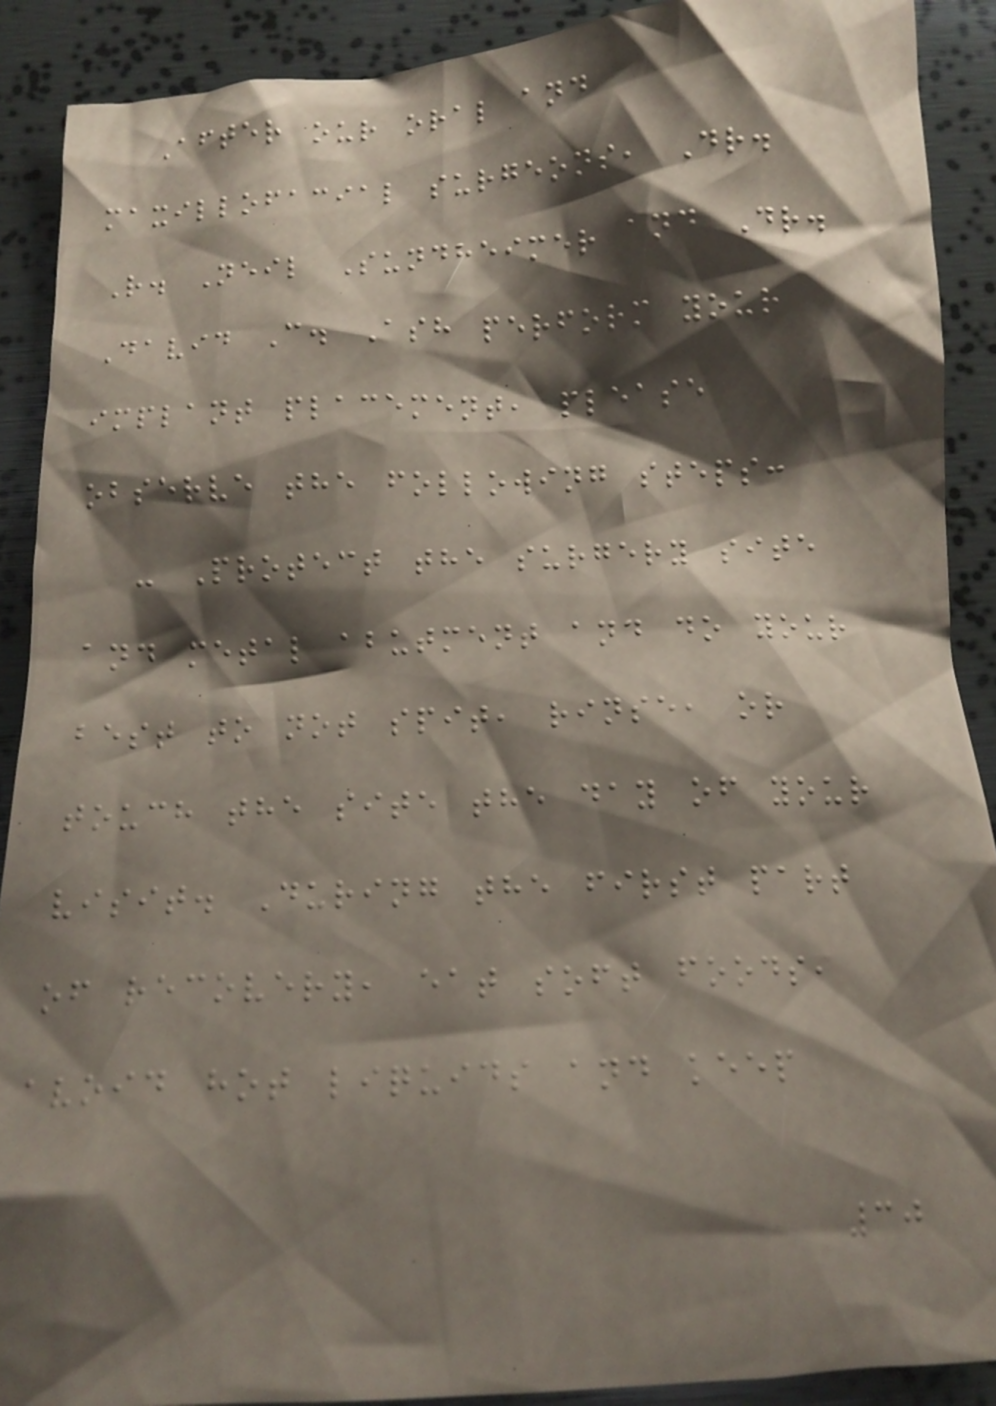After our oral and
maxillofacial surgeons, Dr.
R. Neil Sundheimer and Dr.
David C. Ash perform your
implant placement, please
observe the following steps:
- Protect the surgery site
and metal abutment and do your
best to not spit, rinse, or
touch the site the day of your
visit. During the first part
of recovery, eat soft foods,
avoid hot liquids and keep
30
